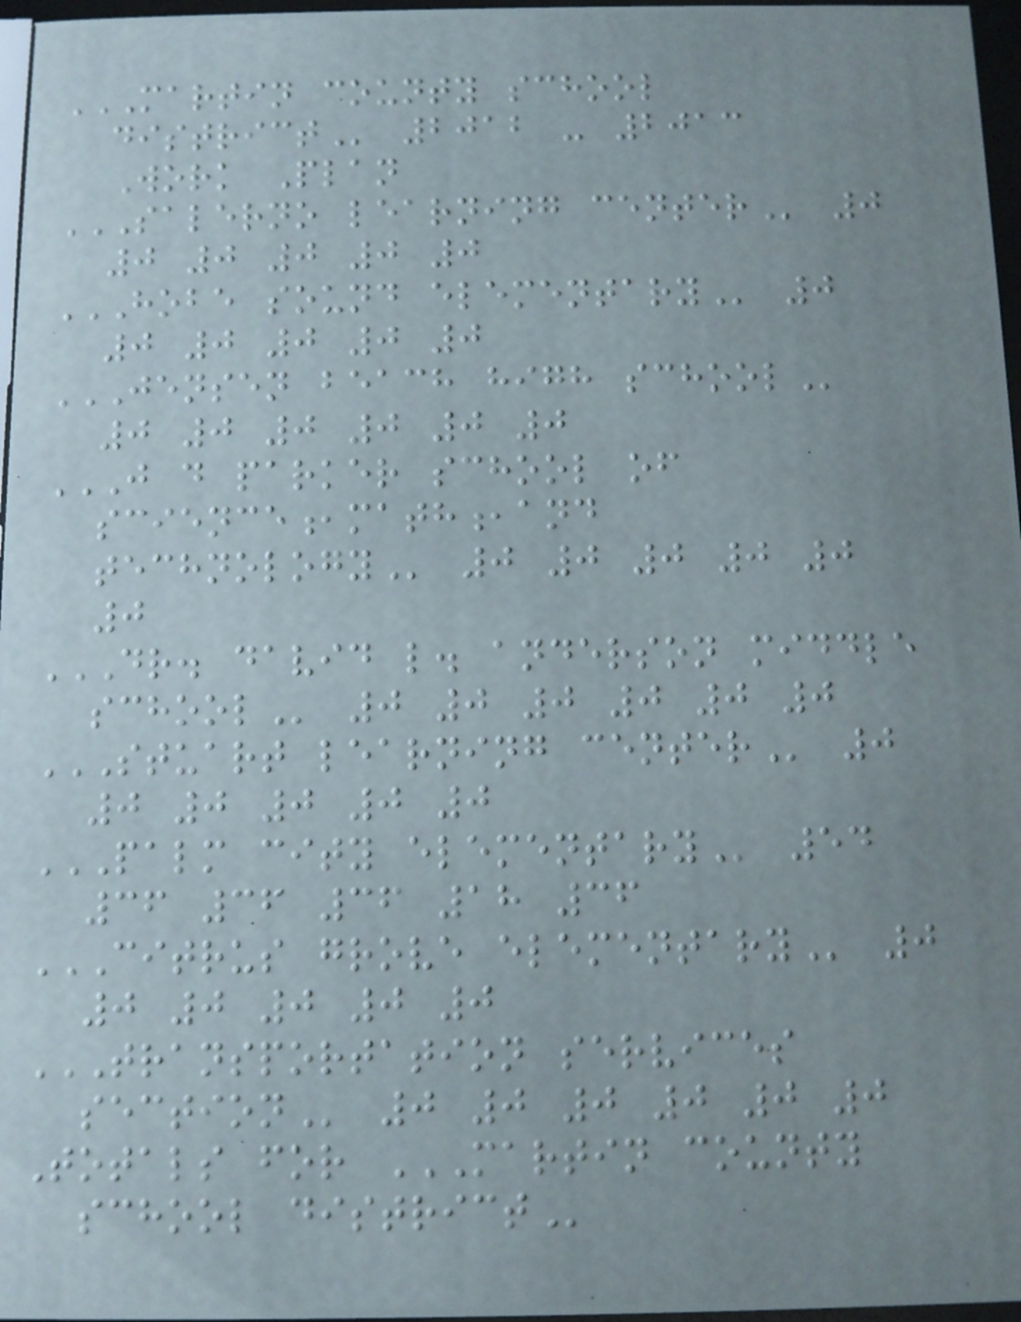MARTIN COUNTY SCHOOL
DISTRICT 2012 - 2013
Work Plan
SALERNO LEARNING CENTER 0
0 0 0 0 0
HOBE SOUND ELEMENTARY 0
0 0 0 0 0
JENSEN BEACH HIGH SCHOOL
0 0 0 0 0 0
J D PARKER SCHOOL OF
SCIENCE,MATH,AND
TECHNOLOGY 0 0 0 0 0
0
DR. DAVID L. ANDERSON MIDDLE
SCHOOL 0 0 0 0 0 0
STUART LEARNING CENTER 0
0 0 0 0 0
PALM CITY ELEMENTARY 54
36 36 36 18 36
CITRUS GROVE ELEMENTARY 0
0 0 0 0 0
TRANSPORTATION SERVICES
SECTION 0 0 0 0 0 0
Totals for MARTIN COUNTY
SCHOOL DISTRICT
